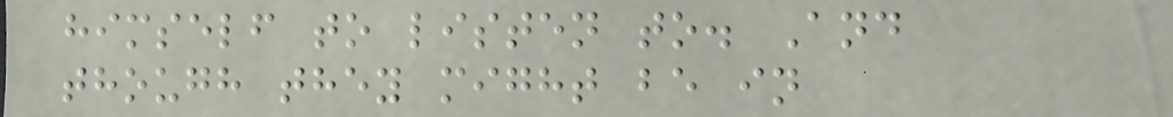himself to listen to. And
though they might be in
